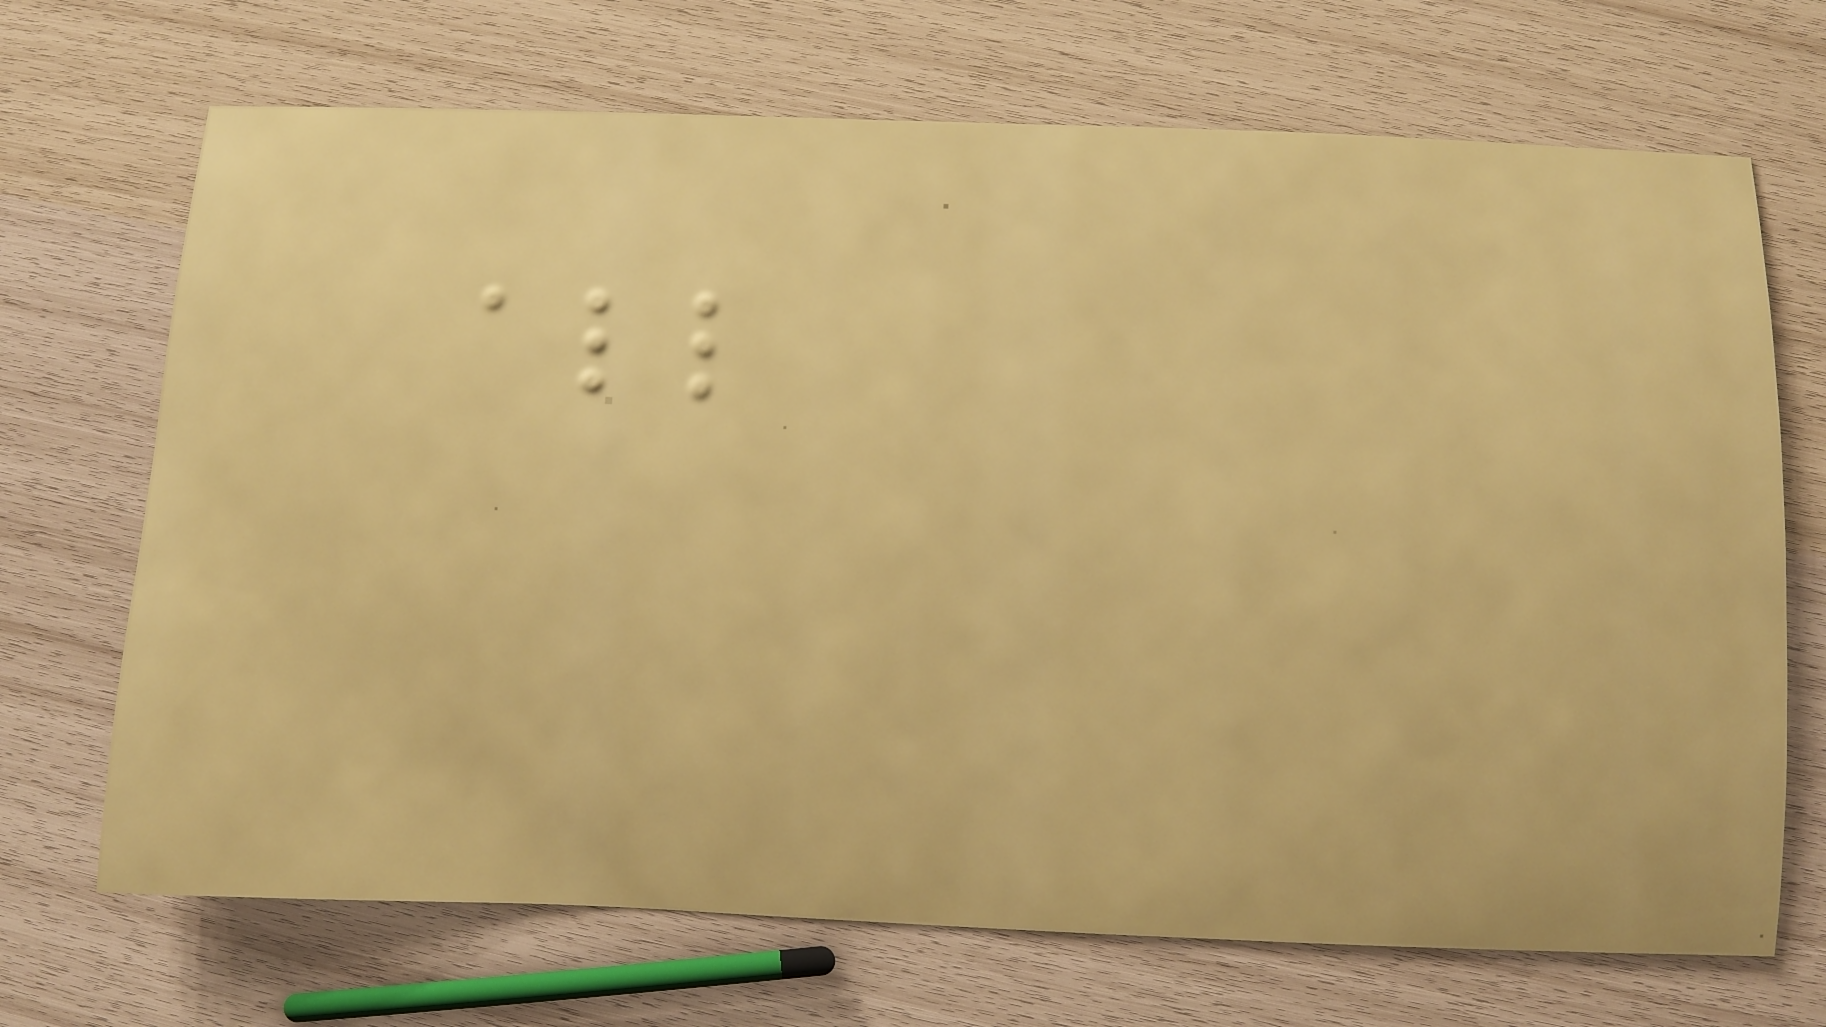all
